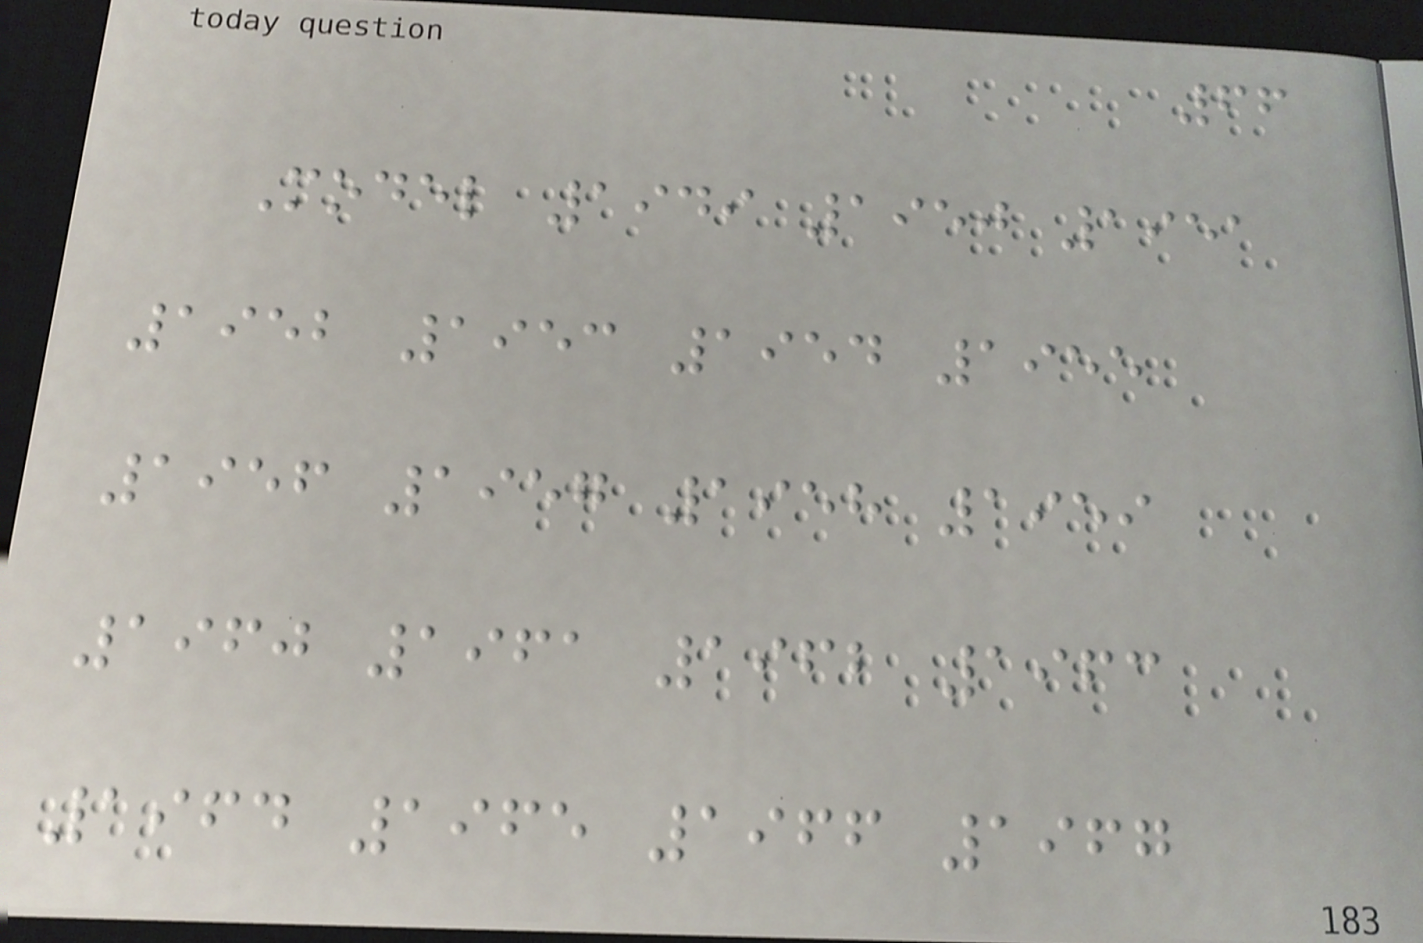66
Model 1949 1950 1951
1952 1953 1954 1955
1956 1957 1958 1959
1960 1961 1962 1963
1964 1965 1966 1967
